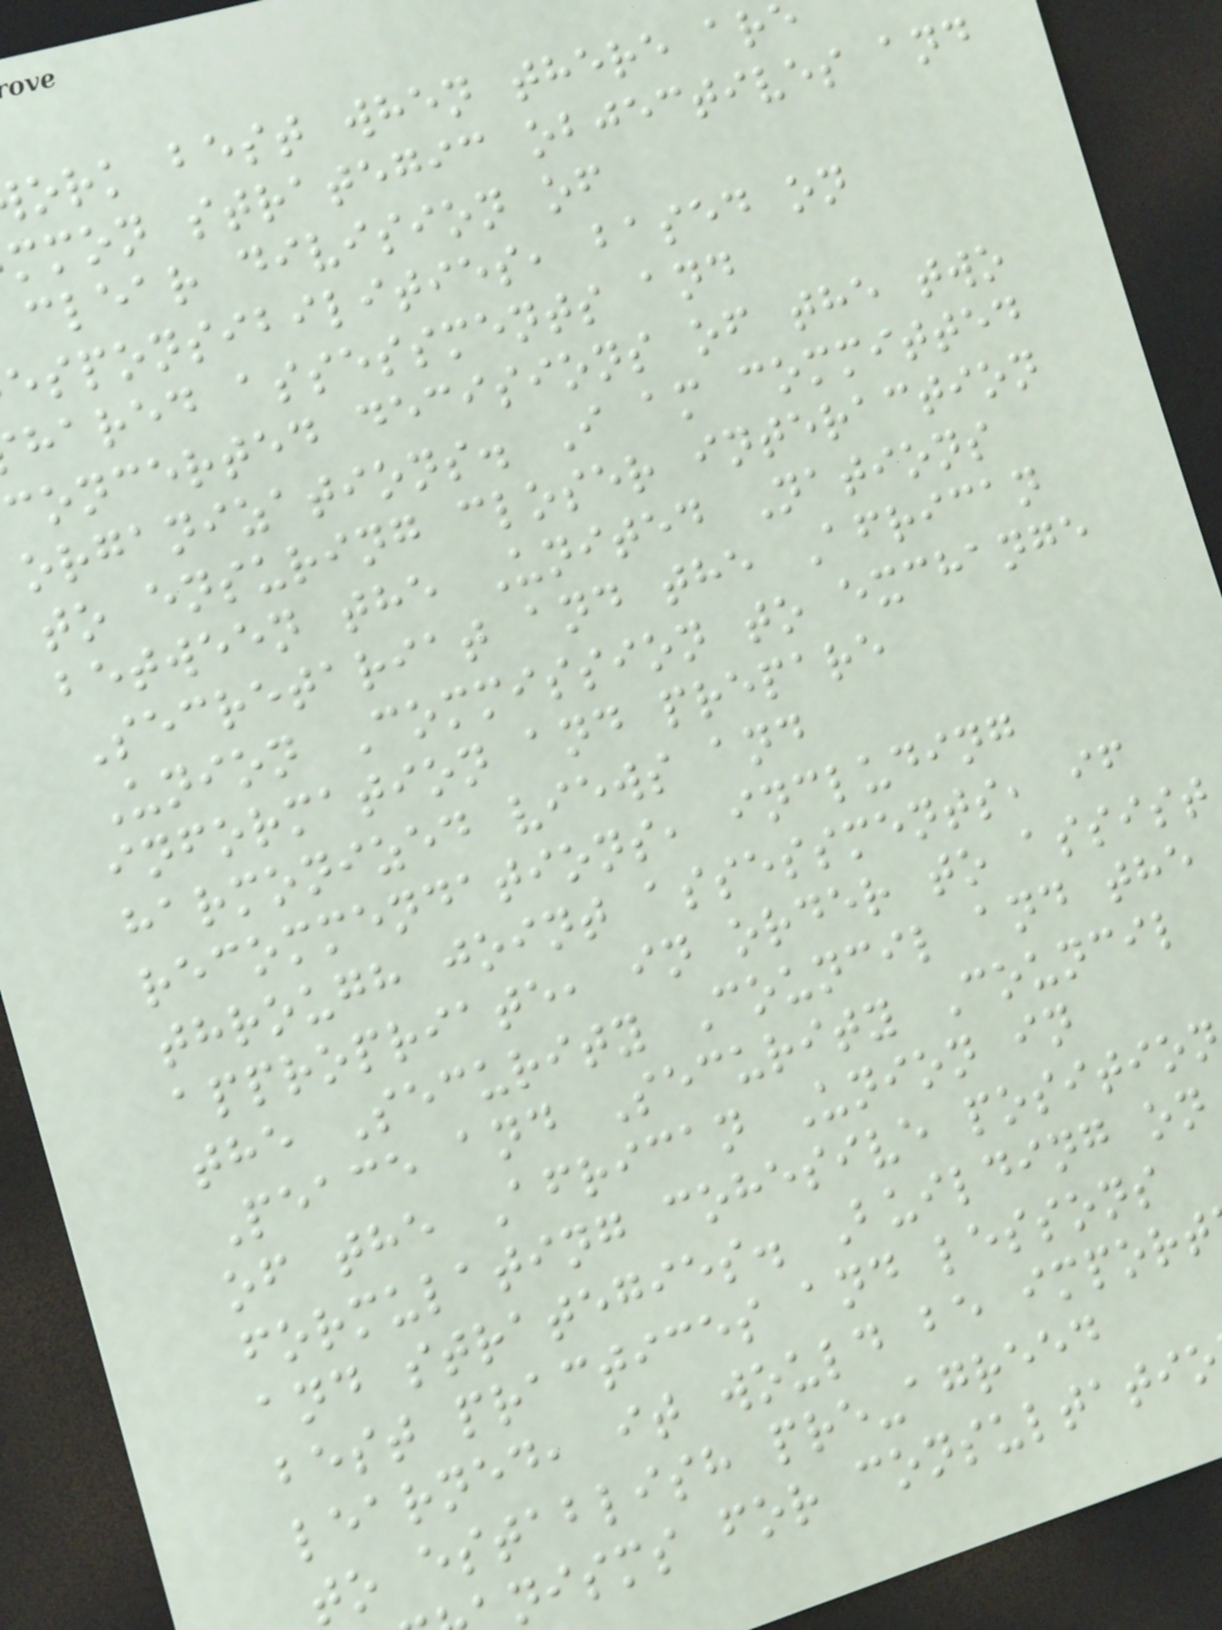ork best when there ar
mmon strategic objectives and
clear division of
esponsibilities, based on
hared assessments and
concerted decisions of the two
organizations. I am committed
to ensuring closer interaction
between the United Nations
Secretariat and the African
Union Commission to exchange
information and prepare
harmonized views and
recommendations, including
through joint assessments, if
appropriate, in order to assist
the Security Council and the
Peace and Security Council
of the African Union in
formulating cohesive position
and strategies. Building on
best practices and lessons
learned, it would be import
to establish pre-agreed
nisms for consultatio
